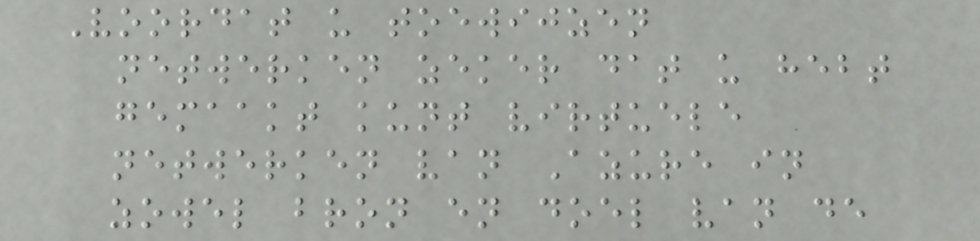Voordat u toewijzen
netwerken zeker dat u hebt
gemaakt kunt virtuele
netwerken van Azure in
zowel bron en doel van de
